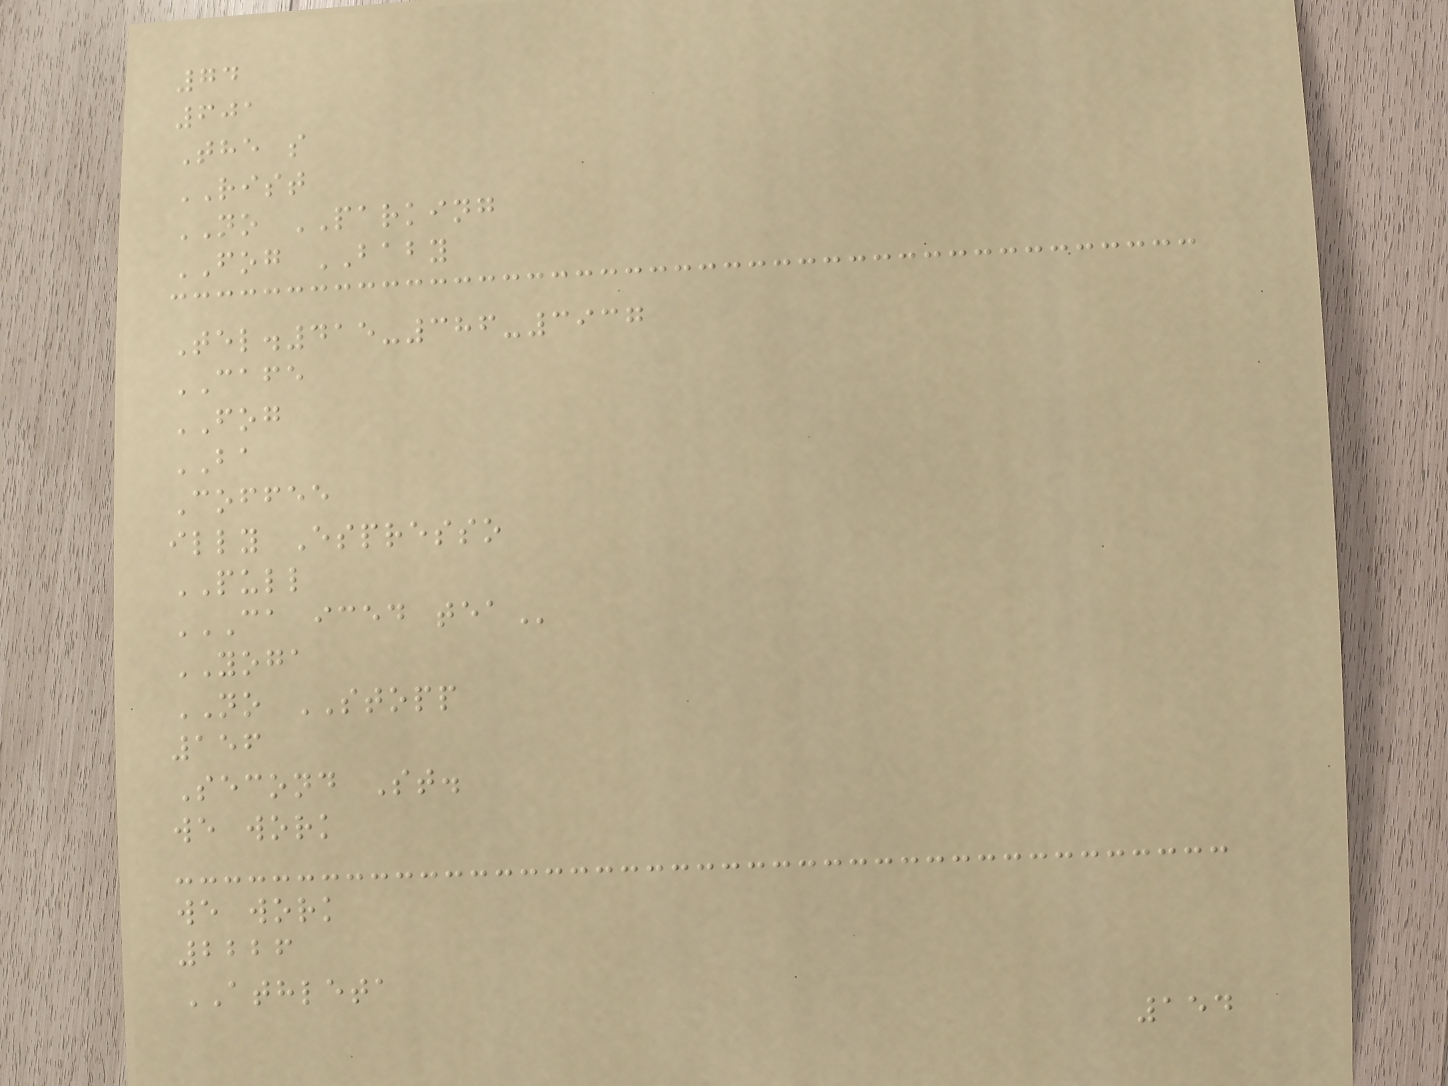74
601
The s
RIST
NO PARKING
FOG BABY
Tel.415-386-3937
CAFE
FOG
BA
Coffee
illy Espresso
PULL
CA ICED TEA
YOGA
NO STOPP
156
Second St.
we work
we work
2226
ATHLETA
154
